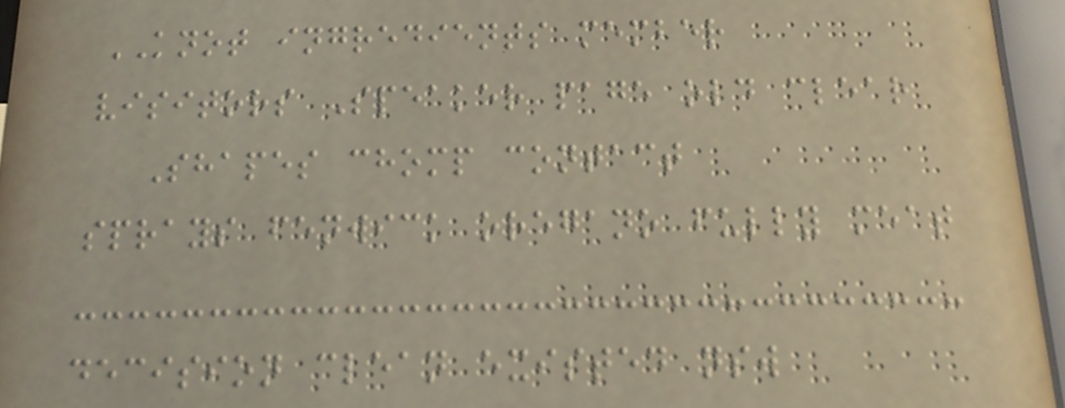KNOT ingredients member
visitors Speaker page old clear
Shapes chomp contact
sprays fenwick oregano fully meat
decision clean existed nsw
